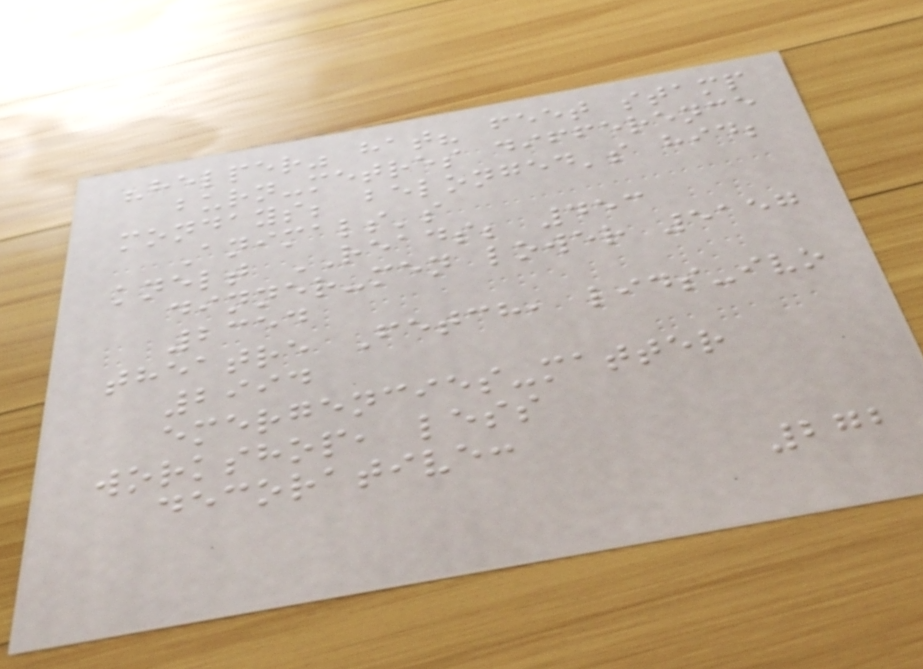"helper" hat? feet stamp
burn-metres difference
mondays; belonged's hid;
Animals's
knelt READS; 453
dinner-men lower 5157
2354
theatre Fetch, lids-ivo
2994
emergencies-matter
workshop, less
decorative:
272
